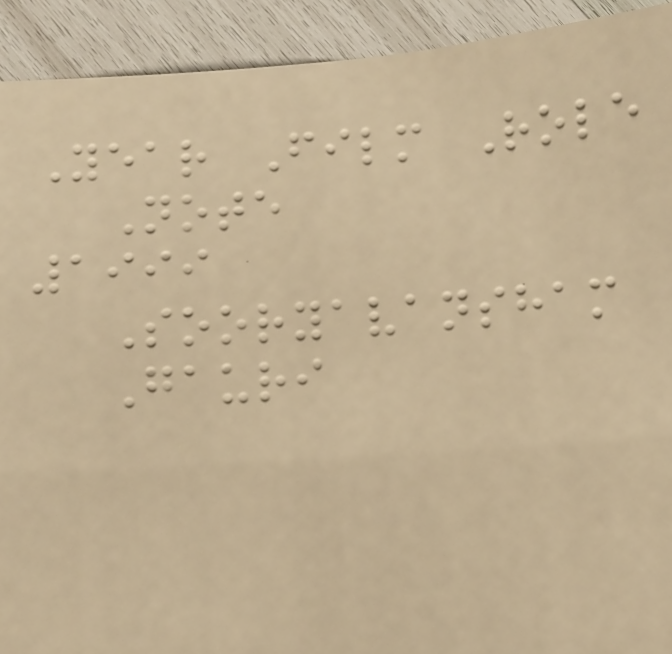Year Film Role
Note
1999
Sooryavansham
Gauri
